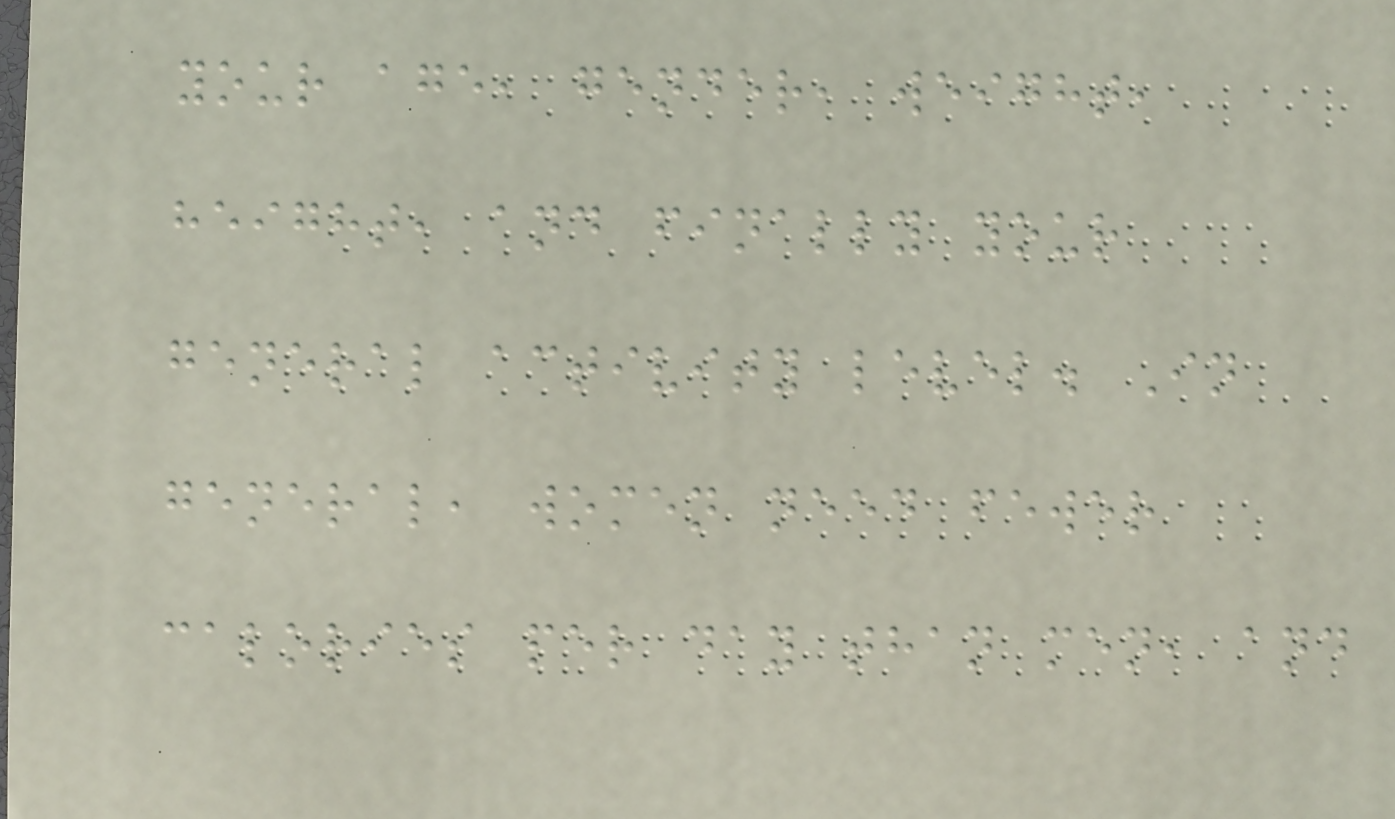your age, gender, weight,
height, and finally your
general activity level. In
general, women need fewer
calories per day than men, and
